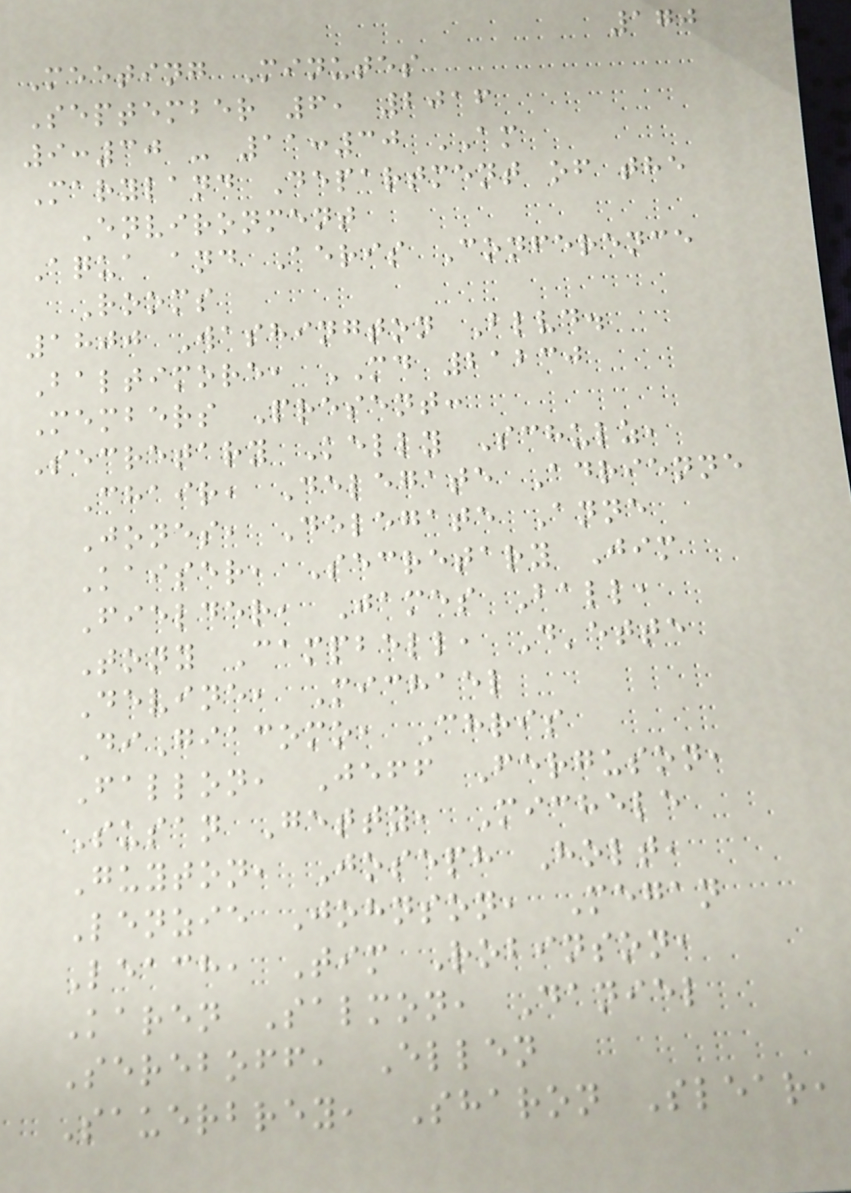170
Meeting Minutes
September 6, 2016
9:30 - 11:30 AM
Maryland Department of the
Environment
Aqua and Aeris Conference
Rooms
1800 Washington Blvd.
Baltimore, MD 21230
Members Present:
Secretary Kelly Schulz,
Chair, Delegate Adrienne
Jones, Delegate Anne
Kaiser, Secretary Jim
Fielder, James Ball,
Tony Campbell, D'ette
Devine, Michael
DiGiacomo, Chris
Fallon, Jeff Ferguson,
Susan Getty, Michele
Guyton, Joseph Holt,
Lenzie Johnson, Megan
Leach, Tim Robinson,
Karen Salmon, Daniel
Sereboff, Ellen
Sauerbrey, Sharon Slear,
